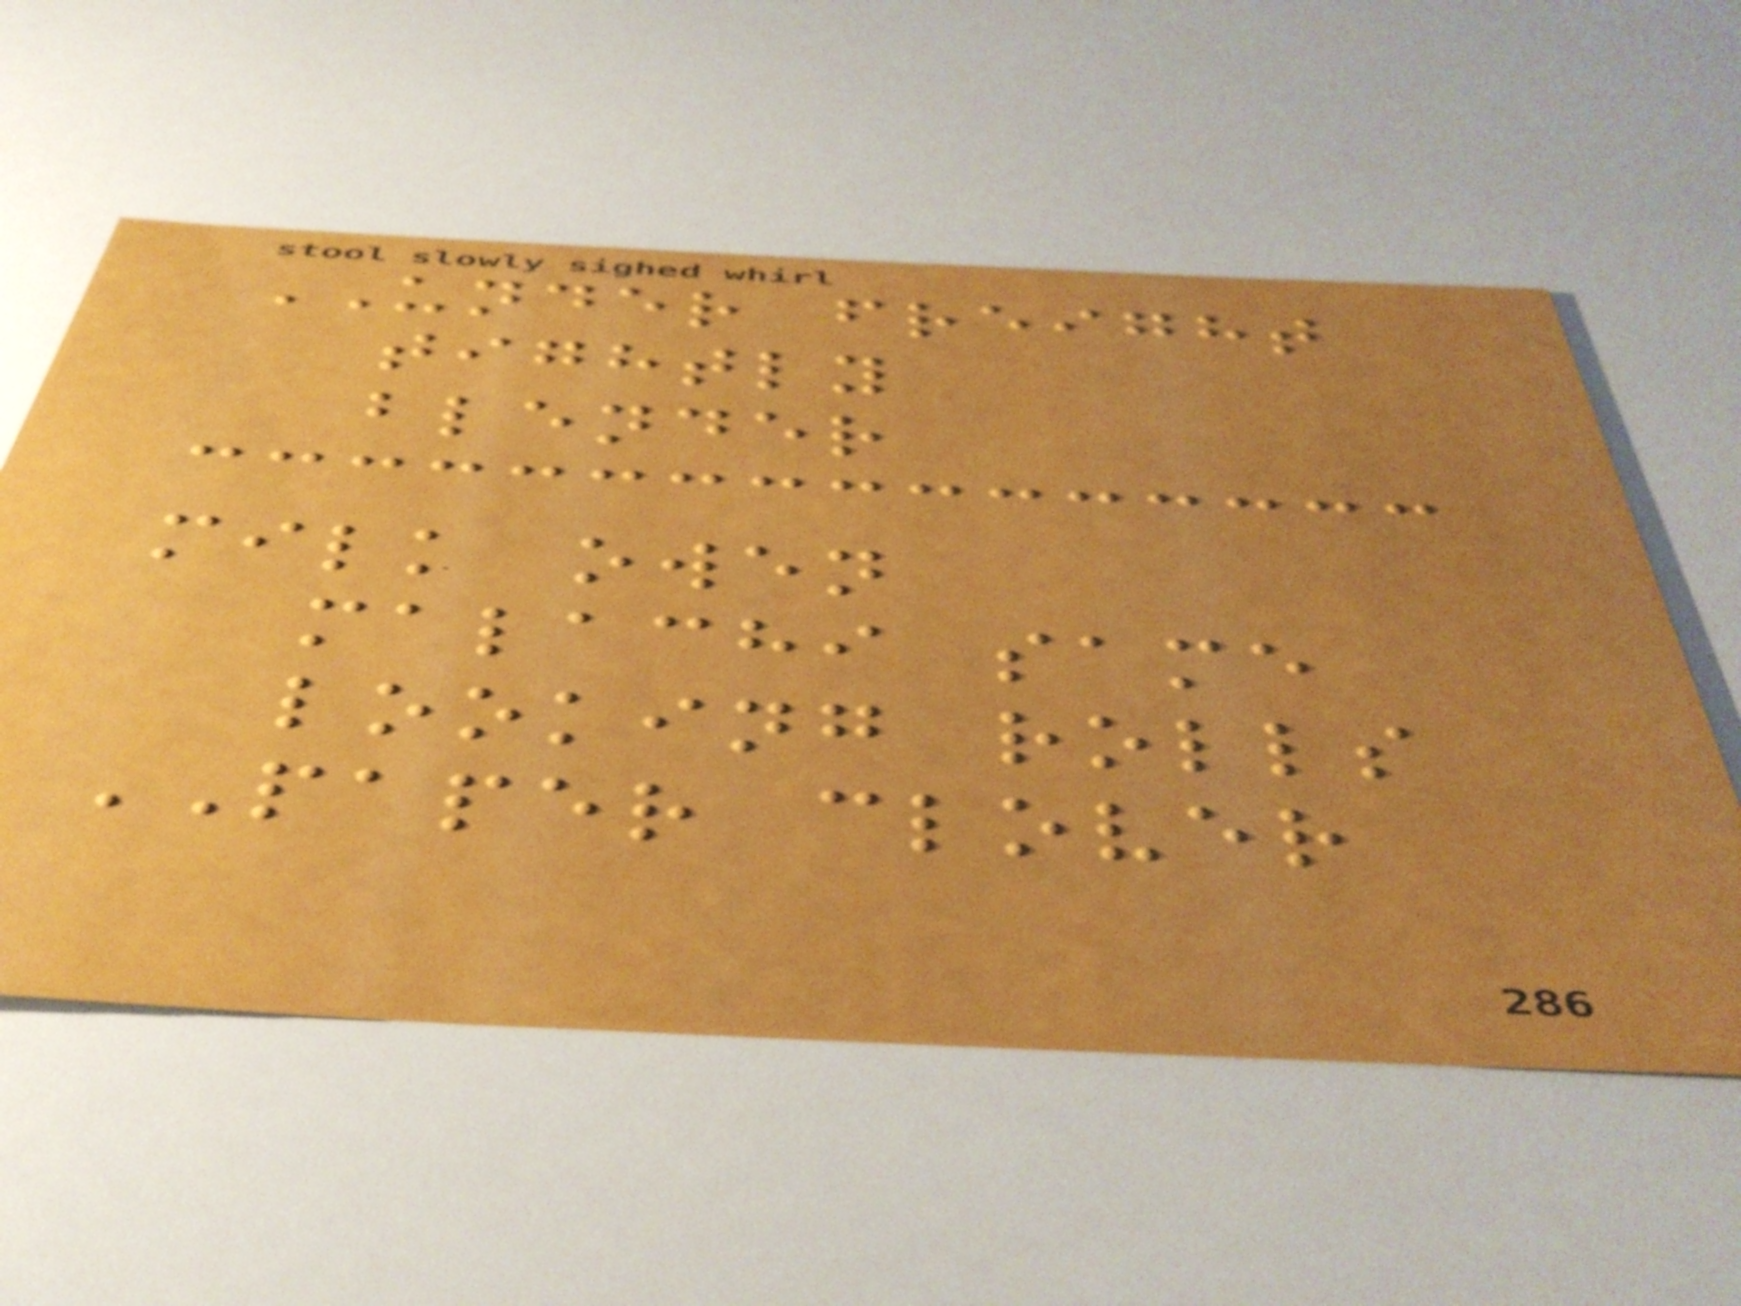UNDER freight
tightly
blender
milk owen
malachi same
looking rolls
PAPER clover
